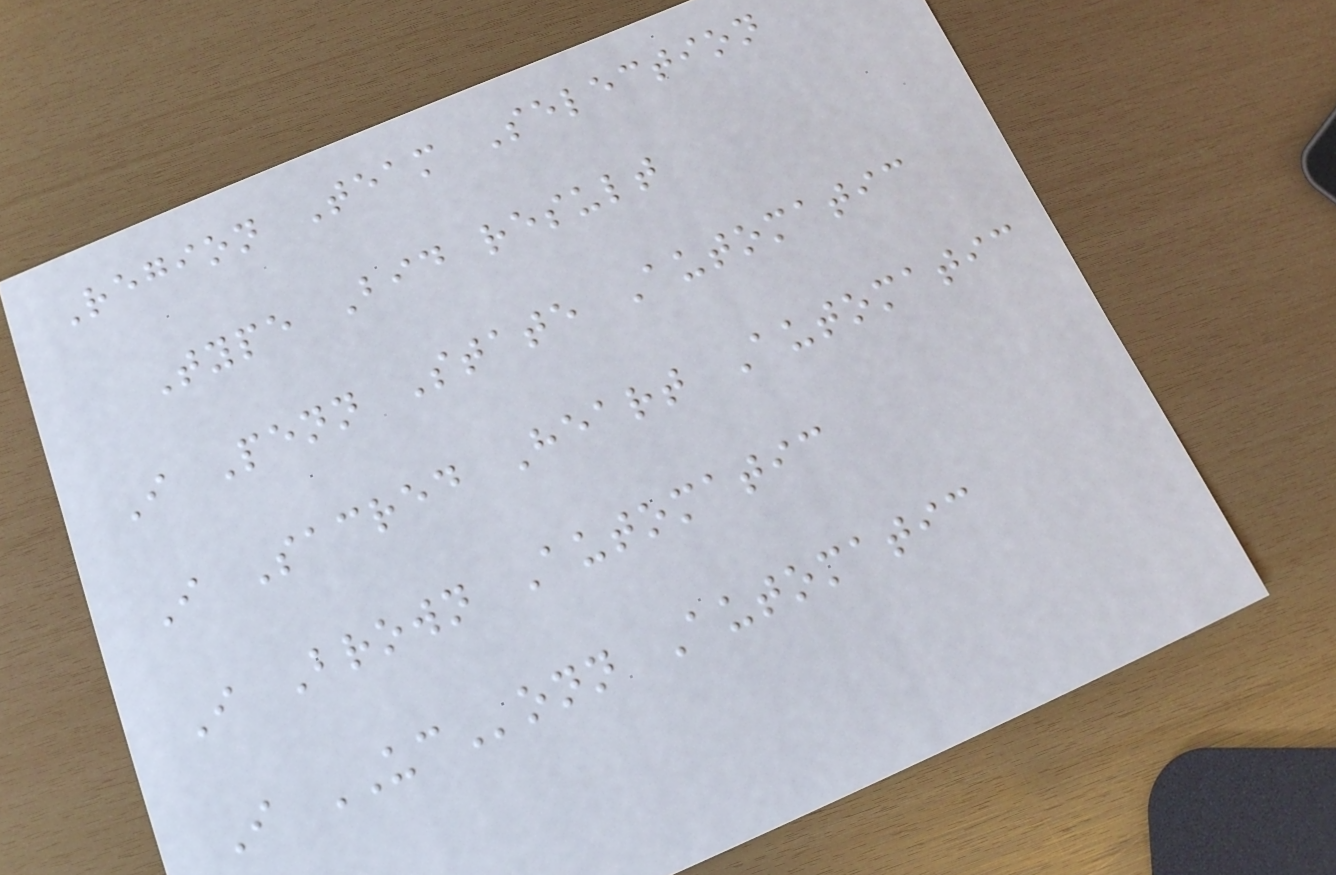Region Team Selection
Type Bid result
I Penn State Automatic
I Sacred Heart Automatic
I Brown Automatic
I UConn Automatic
